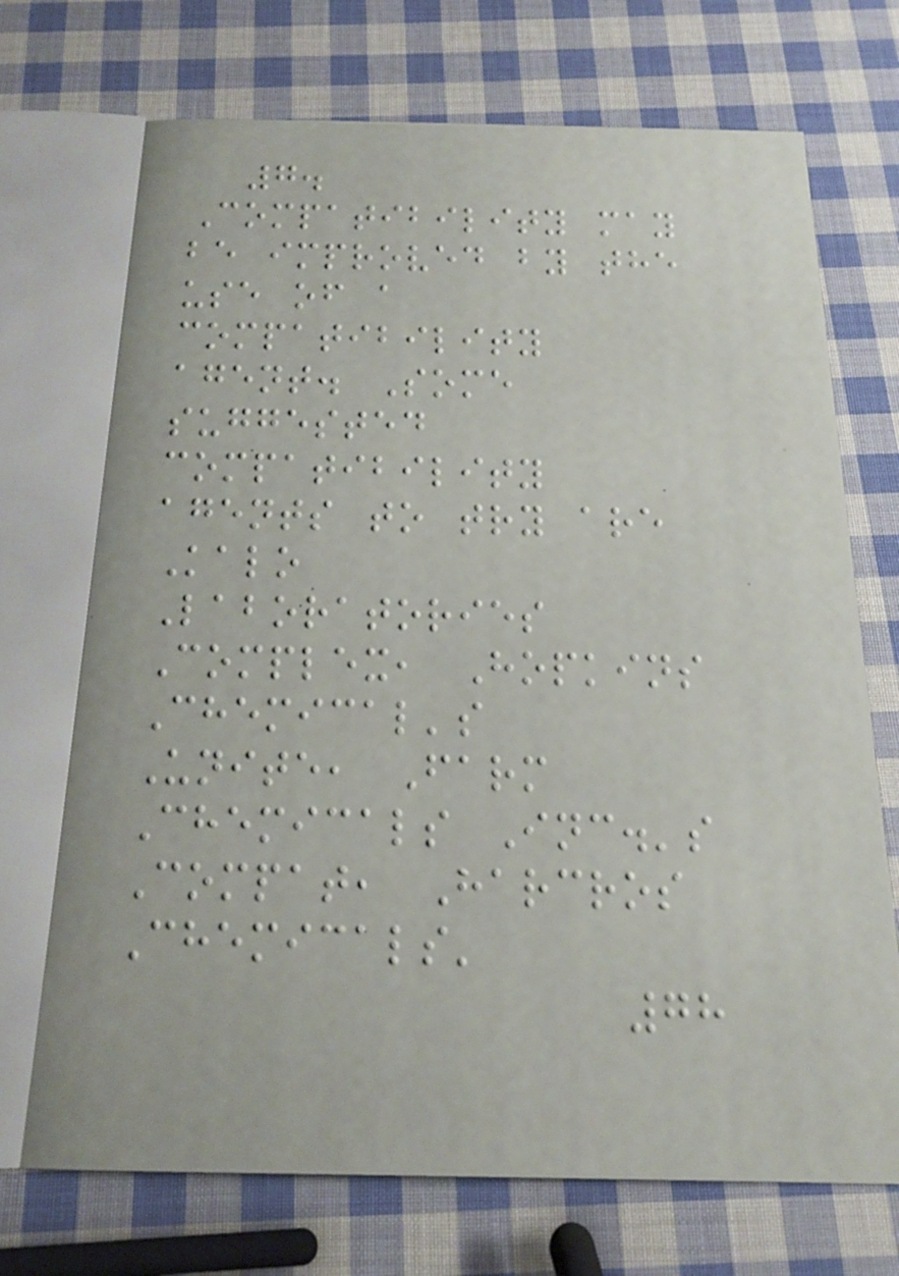7.
Compatibility may
be improved by the
use of a
compatibility
agent. Some
suggested
compatibility
agents to try are
Kalo
Laboratories
Complex, Hopkins
Chemical's
Unite, Farm
Chemicals Inc.'s
Compat, Harcros
Chemicals'
78
